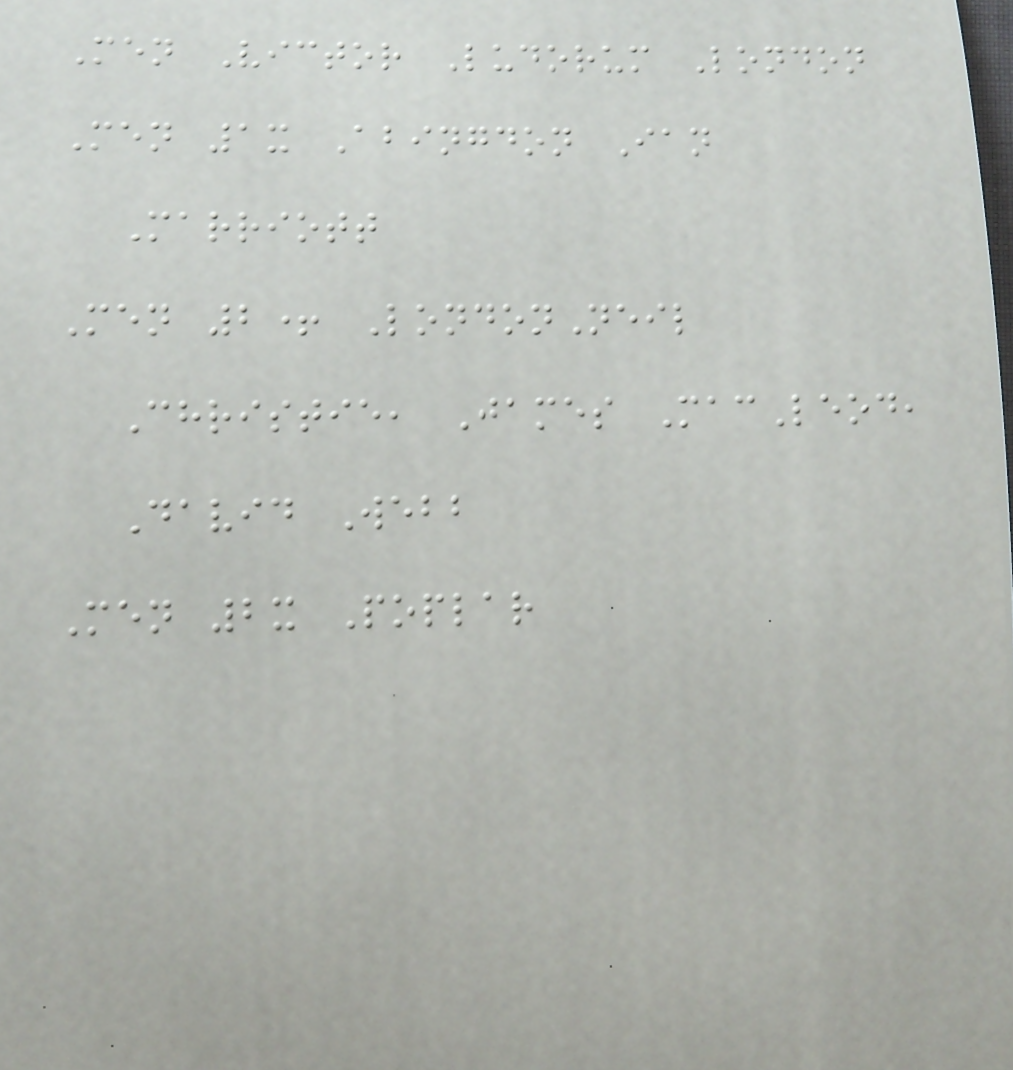Men Victor Ludorum London
Men 1x Abingdon Ian
Marriott
Men 2+ LondonNeil
Christie, James MacLeod,
David Webb
Men 2x Poplar
